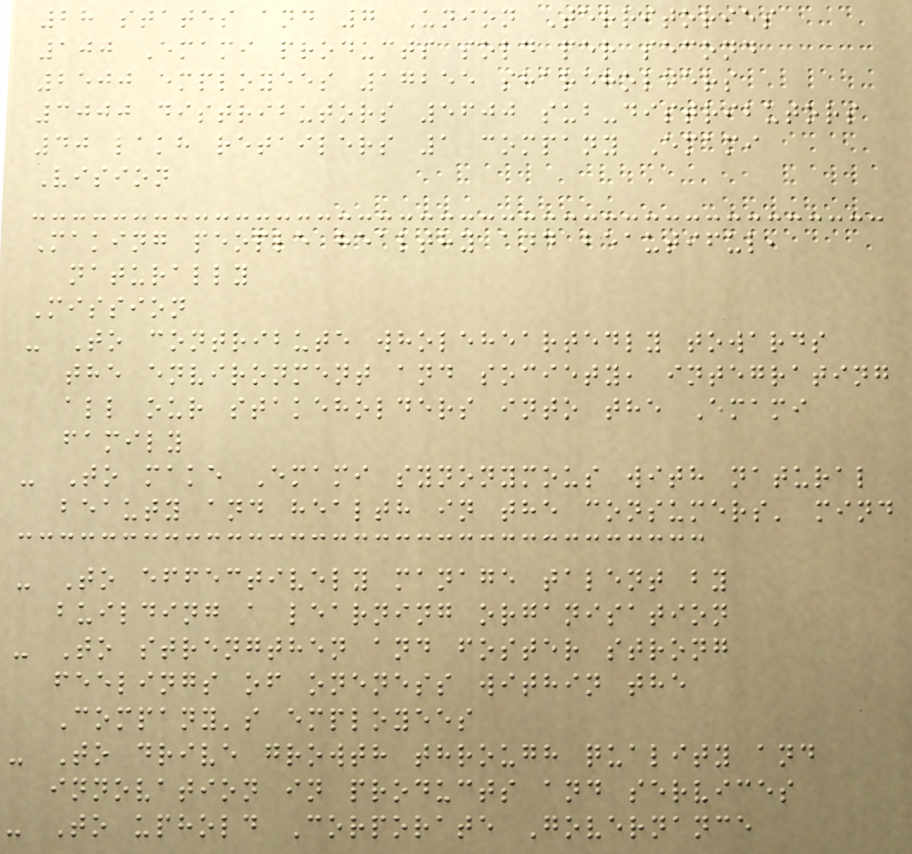28 states and 7 Union Territories
100 Emami products sold per second
2500 employees 17255 shareholders
3000 distributors 5600 sub-distributors
40 lakh retailers 1 company Emami
Vision
Making people healthy and beautiful,
naturally
Mission
- To contribute wholeheartedly towards
the environment and society, integrating
all our stakeholders into the Emami
family
- To make Emami synonymous with natural
beauty and health in the consumers' mind
- To effectively manage talent by
building a learning organisation
- To strengthen and foster strong
feelings of oneness within the
Company's employees
- To drive growth through quality and
innovation in products and services
- To uphold Corporate Governance
